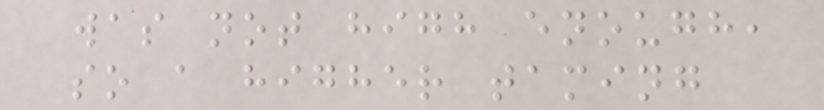was not high enough,
so a higher taming
